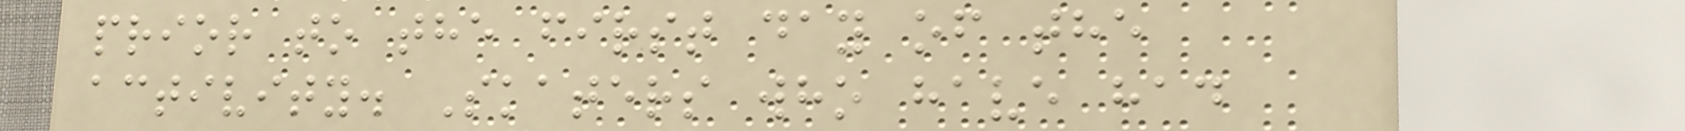prior to the first day of the
activity. Skaters who have had
